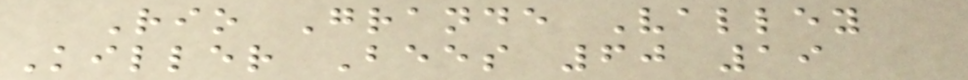Rio Grande Valley
Killer Bees 60 19
